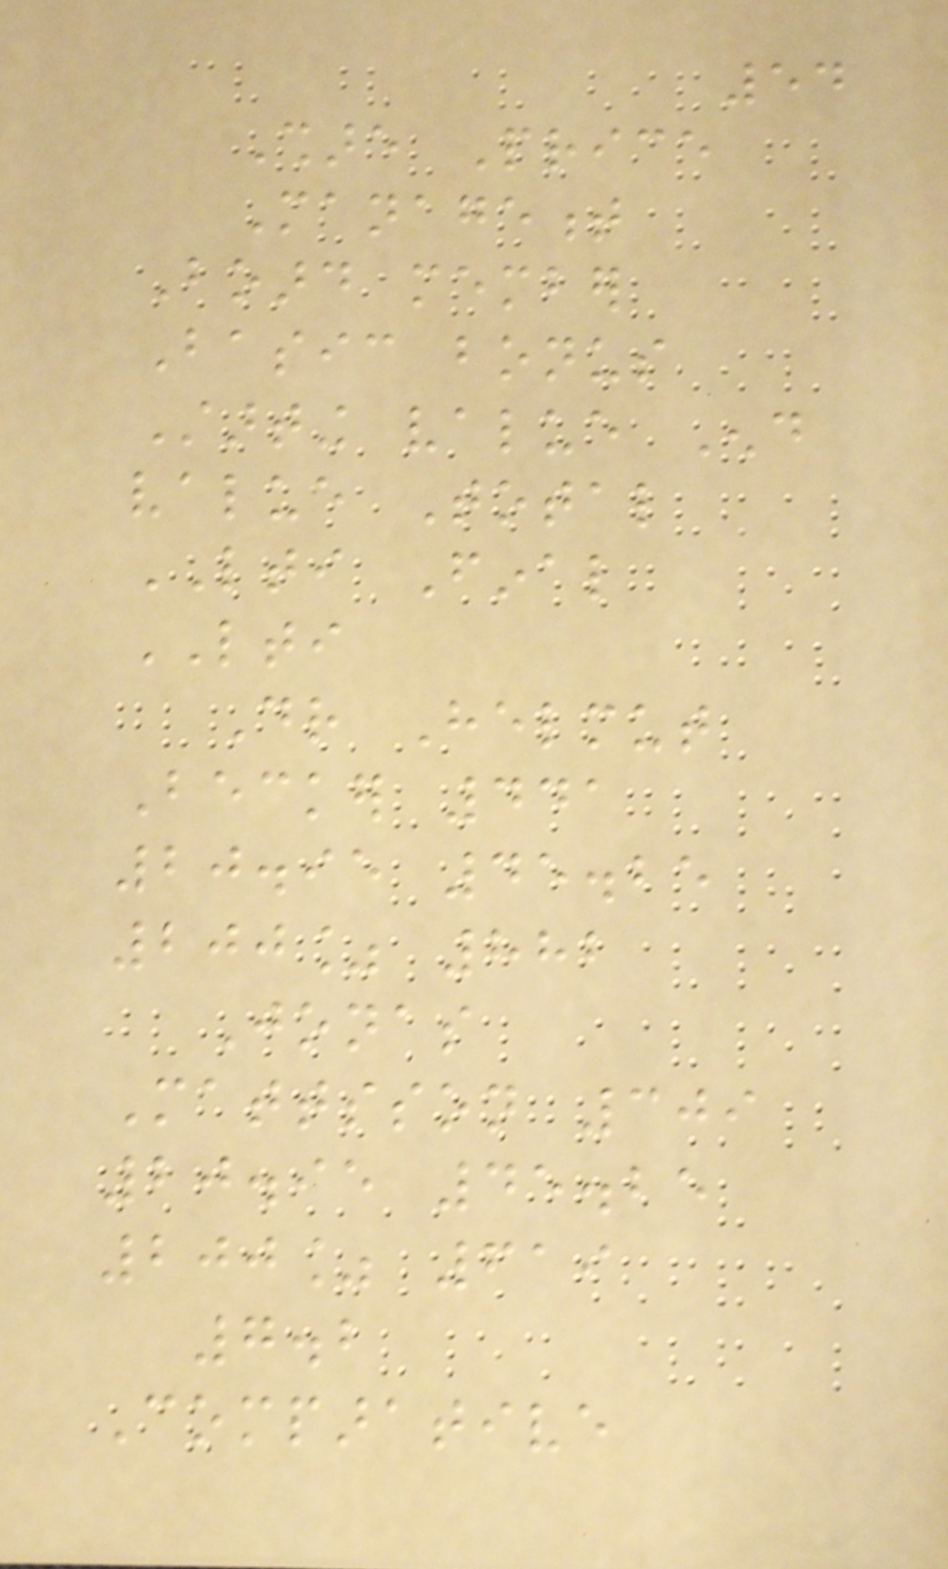54
Share Price
Management
Board member
Basic bonus
Starting value End
value Total
LTI Final
LTI
Dr Helmut
Becker 441
20.95 45.25
200% 882
Jonas
Mattsson 309
20.95 45.25
200% 619
7.2
Comparative
